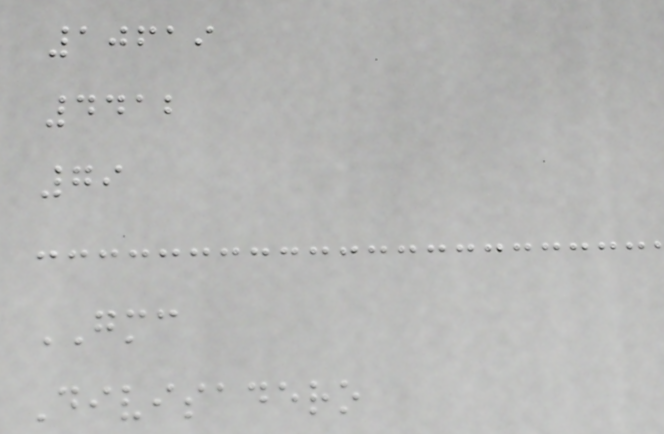10619
4412
79
GMC
Divisadero
